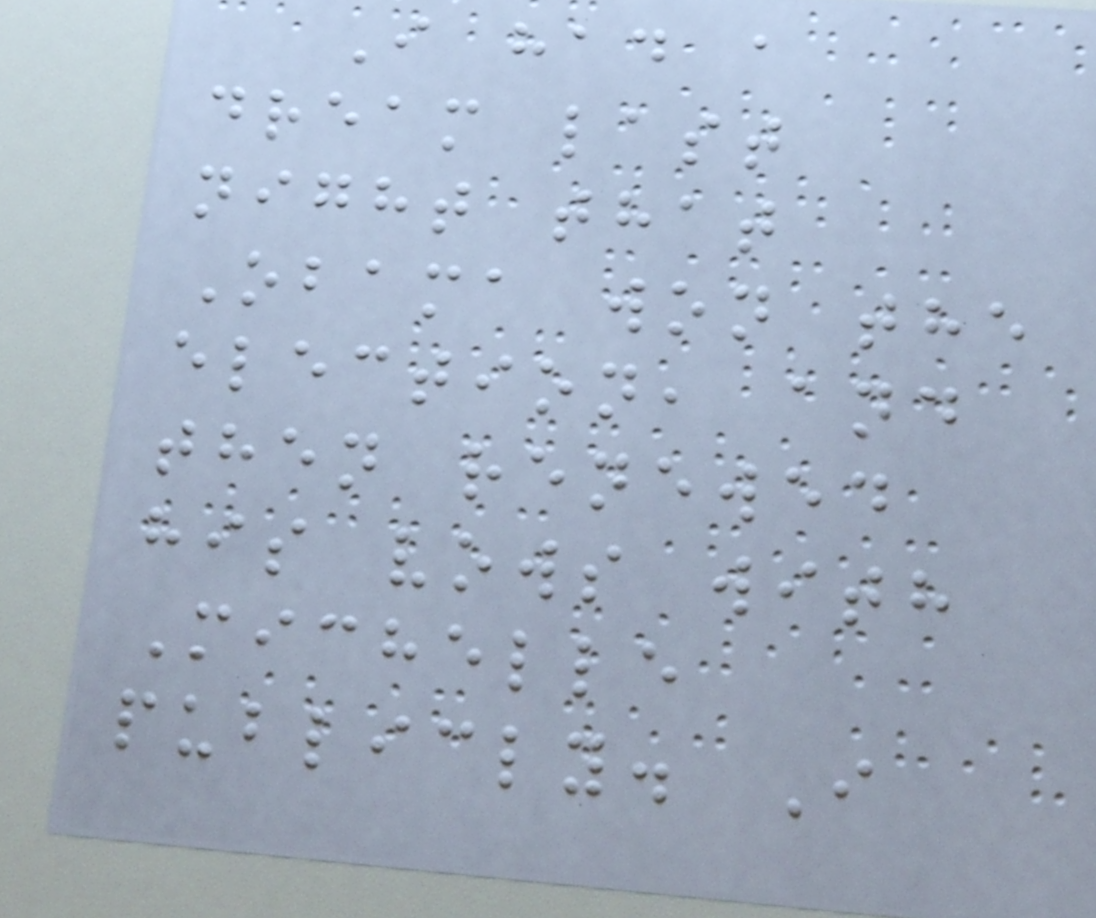I had a
dream last
night that
Obama won the
election, and
then renewed
his vows with
Michelle
publicly. I
